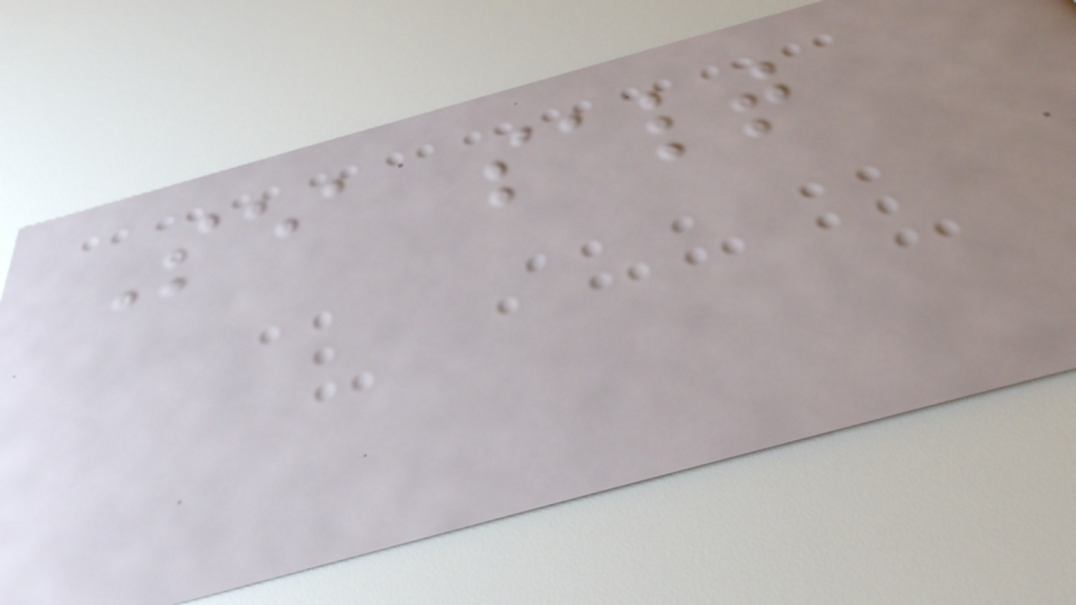Sea salt
